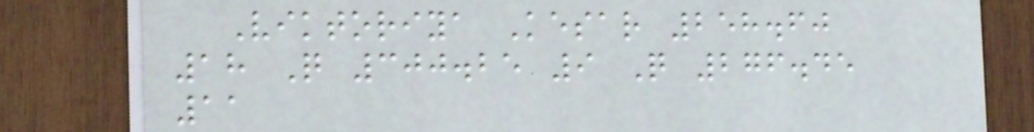Viktoriya Kesar 258.60
18 Q 300.25 9 Q 276.45
11
